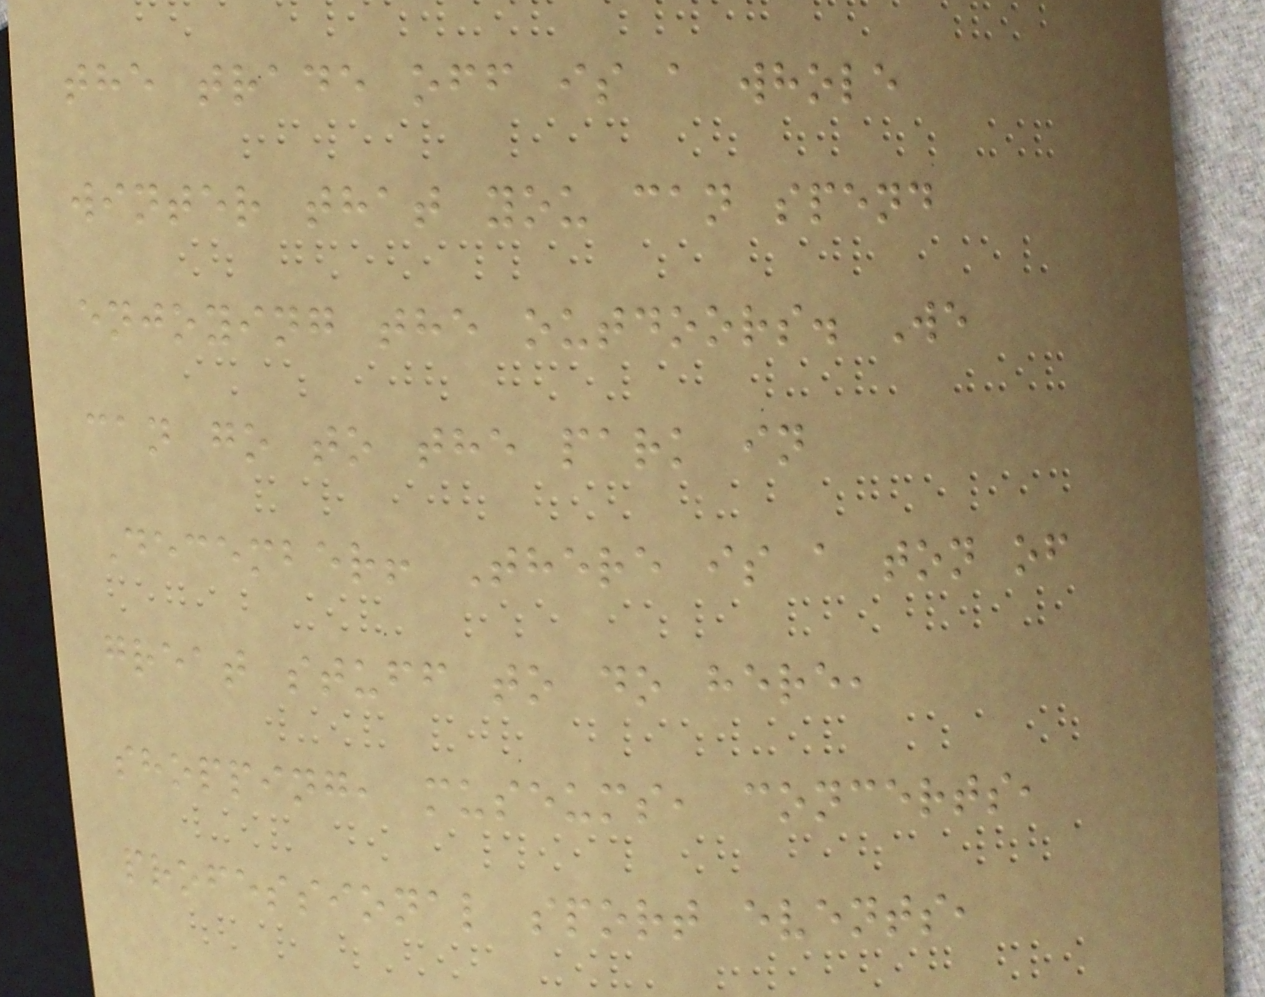the trade off is a whole
winter that you can spend
enjoying the outdoors. We
can go to the park in
December! There is a ton of
great stuff to do here,
shopping, museums, concerts,
professional sport events,
